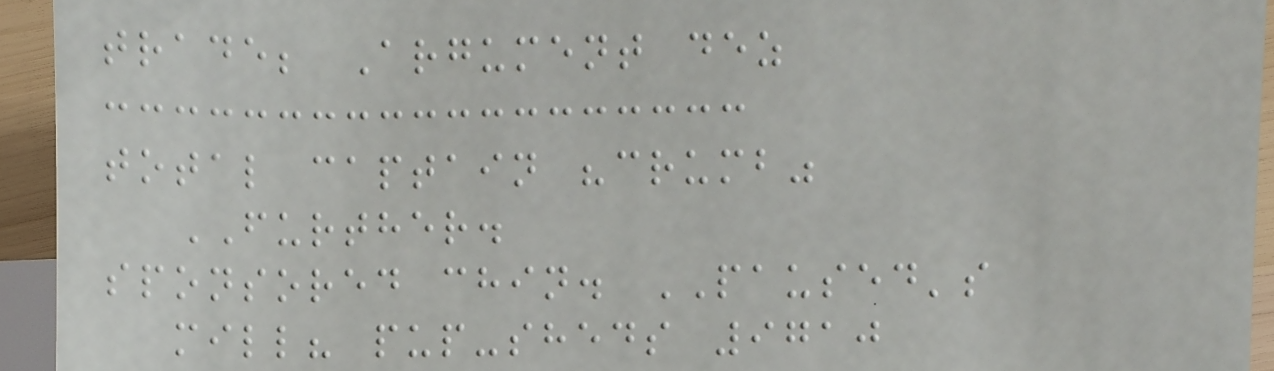trade; Argument dez
total captain "crumb"
FURTHER.
sponsored chin. PAUSED's
mill? pup-sheds 9710
